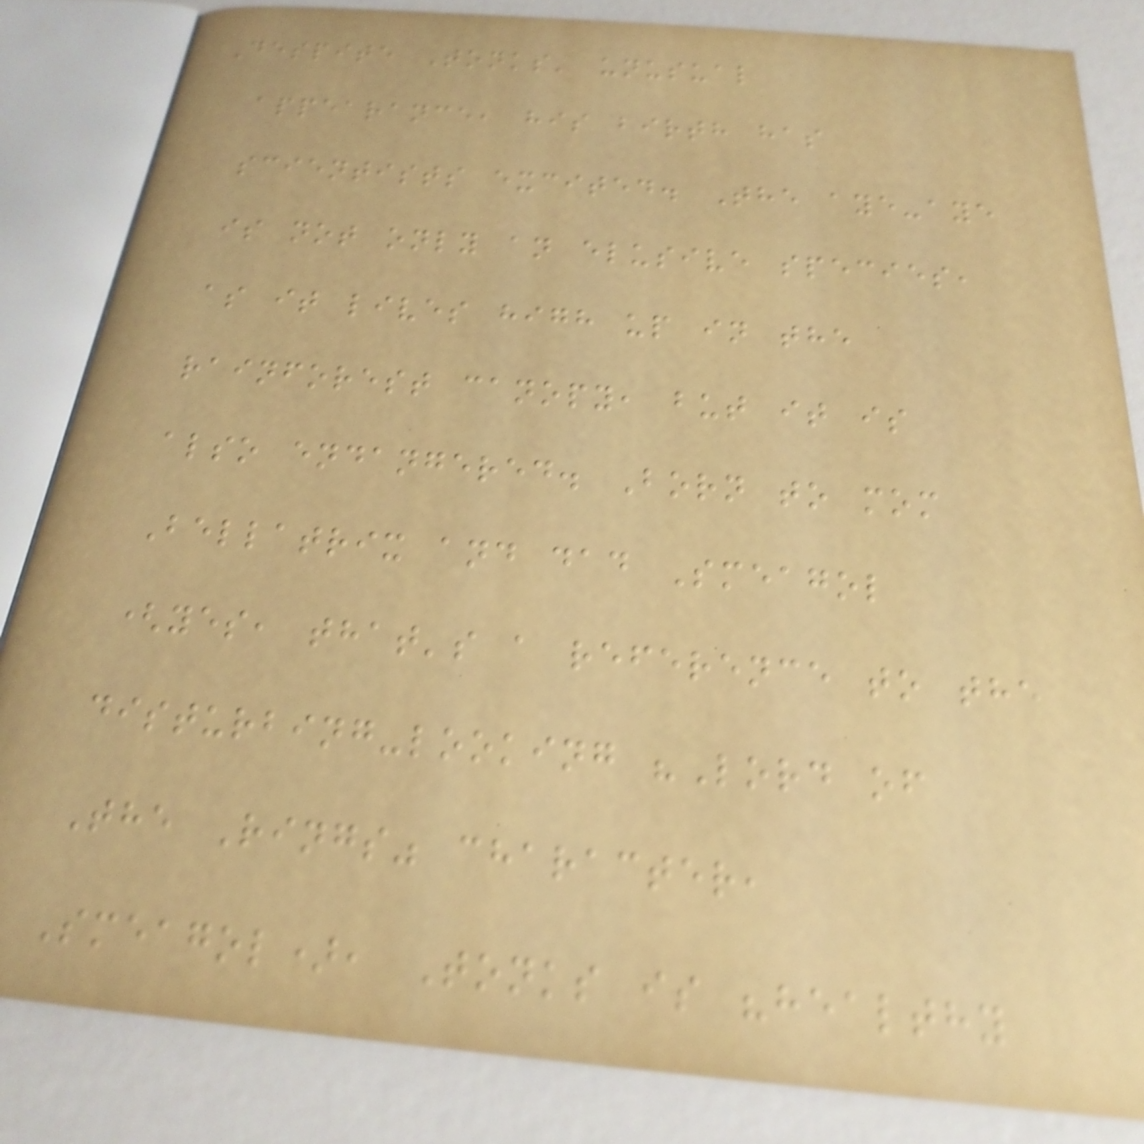Despite Tonks' unusual
appearance, his birth has
scientists excited. The aye-aye
is not only an elusive species,
as it lives high up in the
rainforest canopy, but it is
also endangered. Born to mom
Bellatrix and dad Smeagol
(yes, that's a reference to the
disturbing-looking "Lord of
The Rings" character,
Smeagol), Tonks is "healthy
